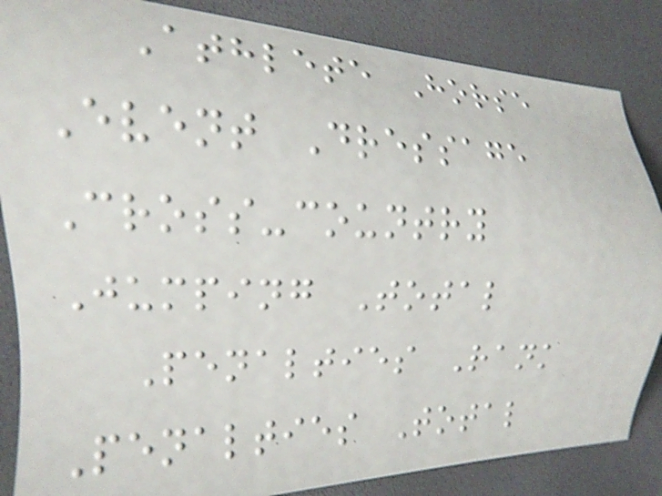Athlete Horse
Event Dressage
Cross-country
Jumping Total
Penalties Rank
Penalties Total
